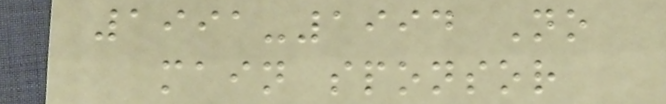1991-1994 No
main sponsor
